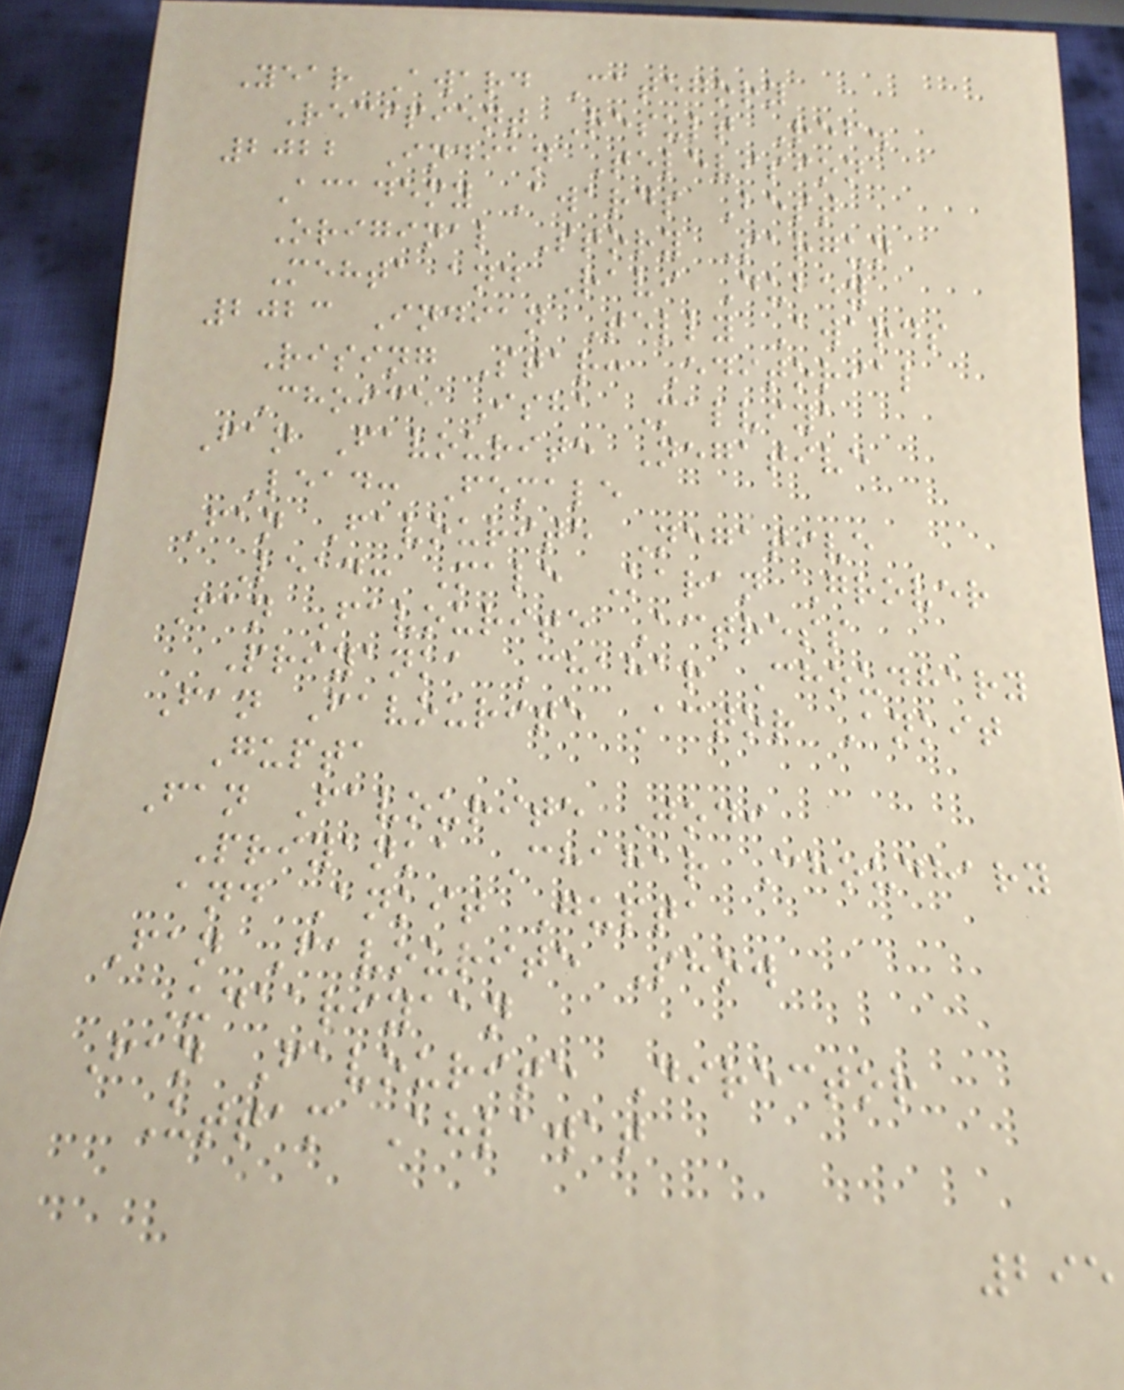Year Award Category
Recipient Result Ref.
2022 Indian Television
Academy Awards Best
Original Story Sargun
Mehta and Ravi Dubey
2023 Indian Telly Awards
Rising Star: Editorial
Choice Isha Malviya
Fan Favourite Negative
Lead: Female
Fan Favourite Negative
Lead: Male Karan Grover
Fan Favourite Actress
Priyanka Chahar Choudhary
Fan Favourite Actor Ankit
Gupta
Fan Favourite Jodi
Priyanka Chahar Choudhary
and Ankit Gupta
Fan Favourite Show
Udaariyaan
Fan Favourite Director
Uttam Ahlawat
295
